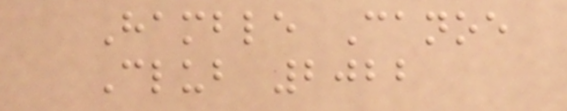Hamble Canoe
Club 2022
